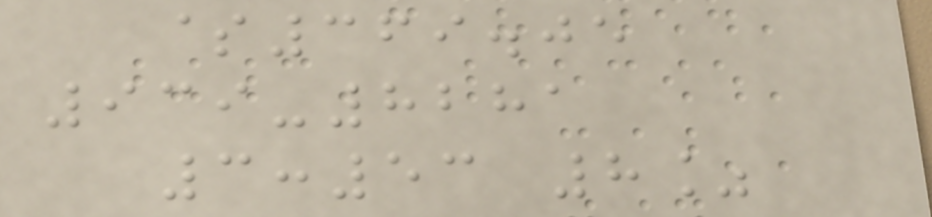$369.05
939-8281
3:53 8%
